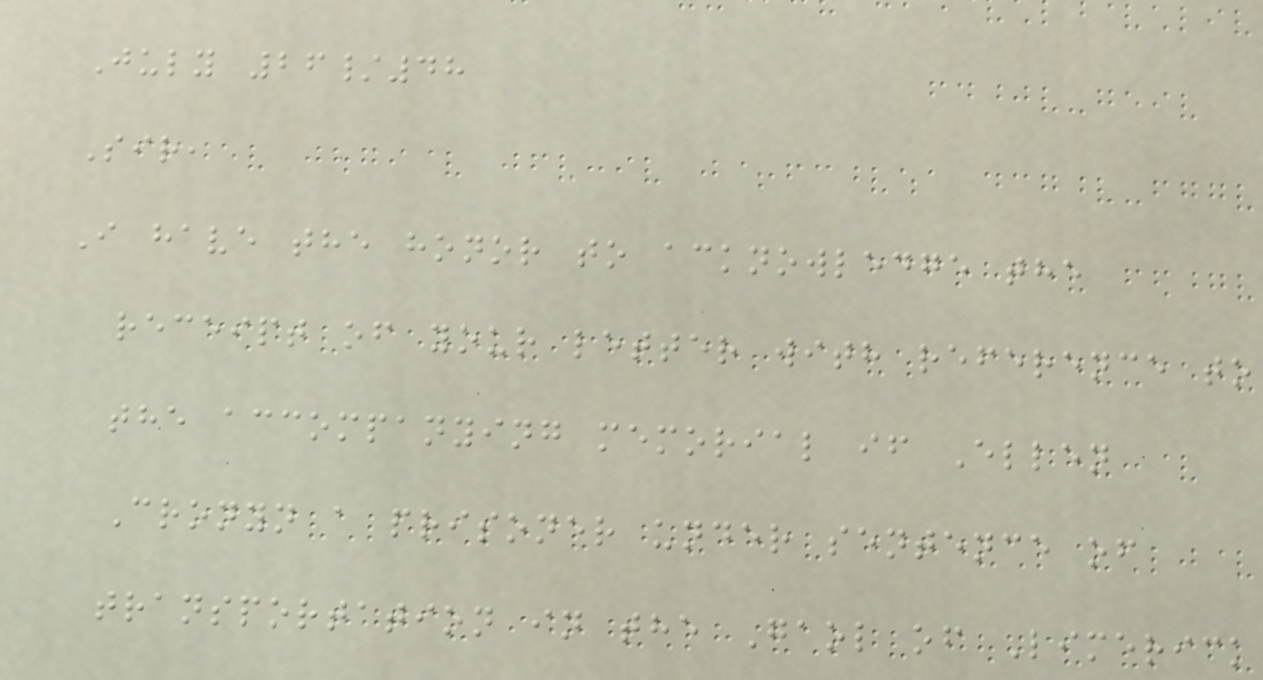July 26/48
Sir,
I have the honor to acknowledge the
receipt of your letter with reference to
the accompanying memorial if Ellen
Cronyn a prisoner under sentence of
transportation in the Gaol of Limerick
